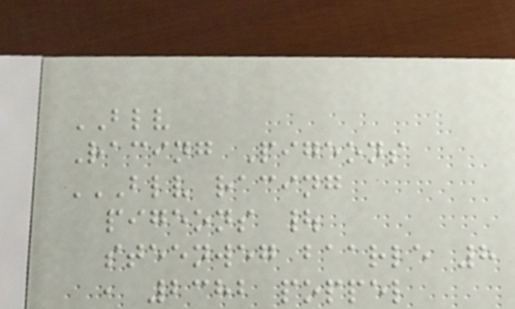BLV
Racing Pigeons
BLV RACING
PIGEONS |
STEENWEG BAARLE 8
, 2382 POPPEL
